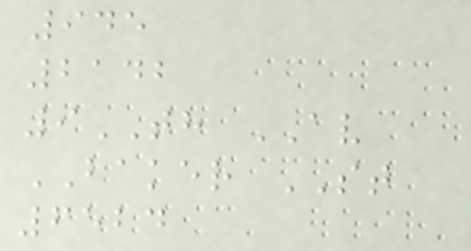945
2142
9TH AV
BAKER ST
6524
